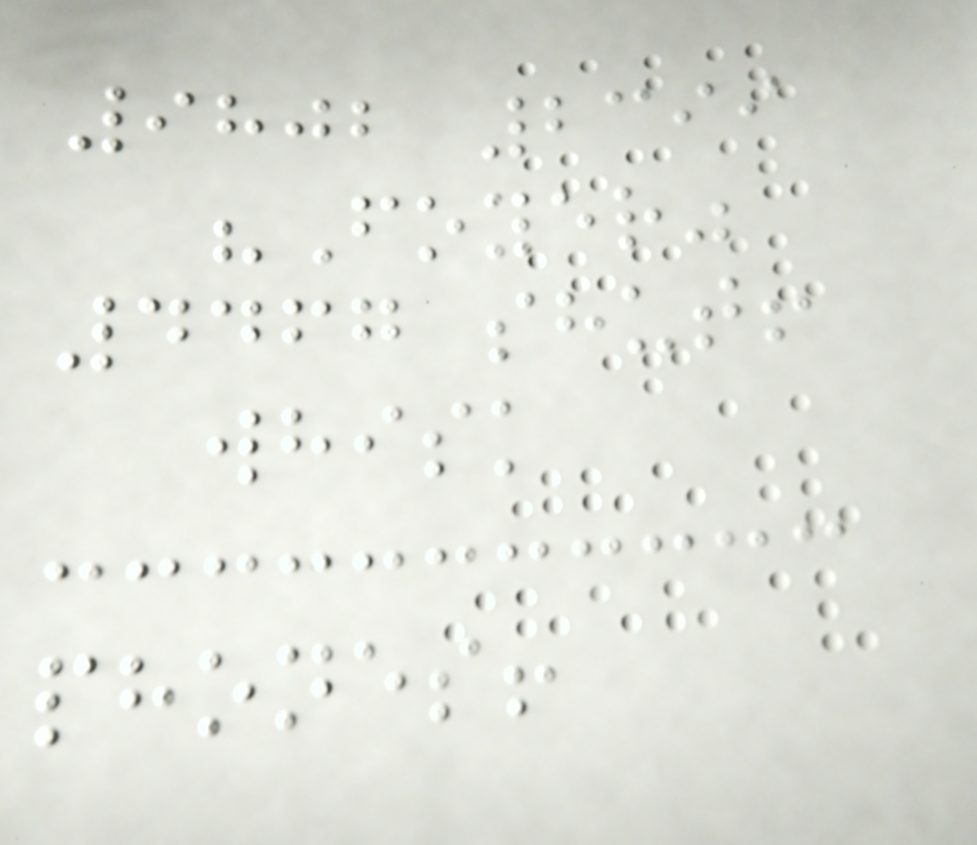9802 2399
"Foyer"
4467 shut!
whisk
phones!
